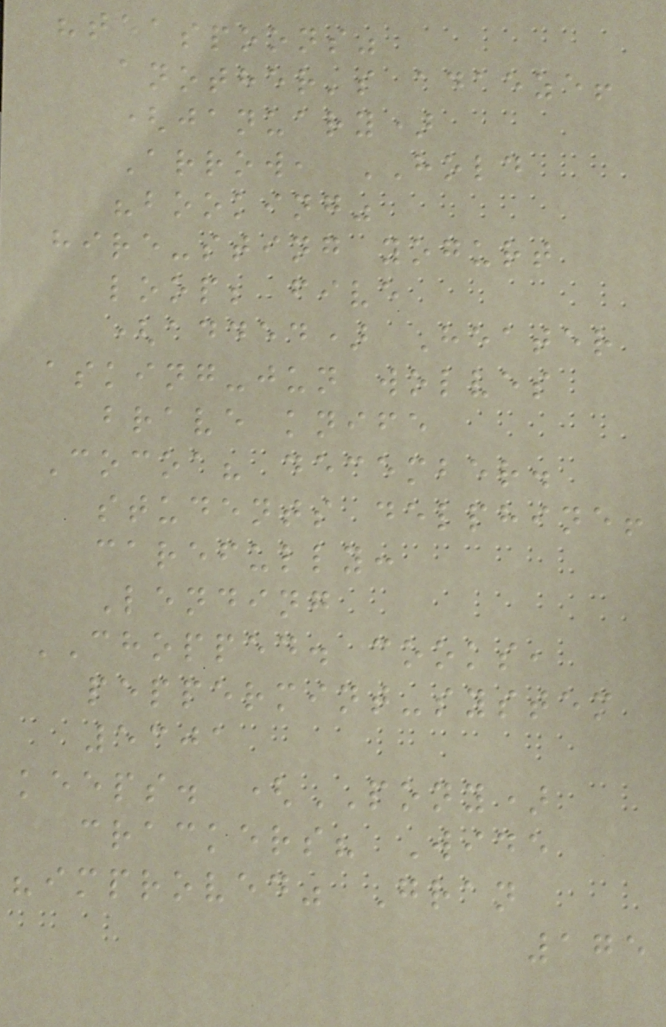"teaspoons"
another's adaeze!
(january)
Arrow, HOLD
"booking"
hire-sting yogurt
loop; five
(added) Heater
asking-jun wolves
brave knife
Cocoa? december.
students delphine!
carefully:
Lending
CHOPPED. cooks,
peppermint-system
5301
keeps. (PONY)
crackers? Wide
"improved" Gran
175
